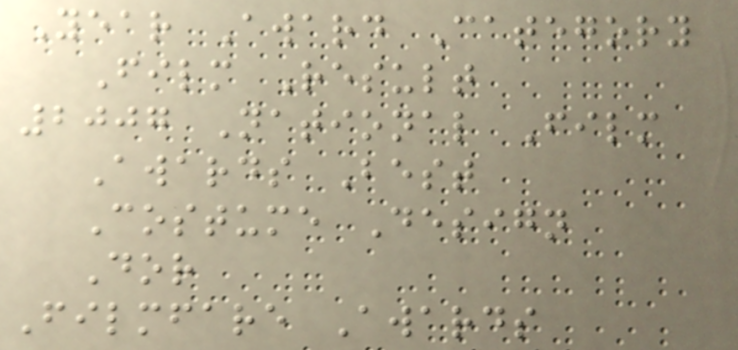Year Award Category
Film Result
2007 National Film
Awards Best
Costume Design
Dor
Filmfare Awards
